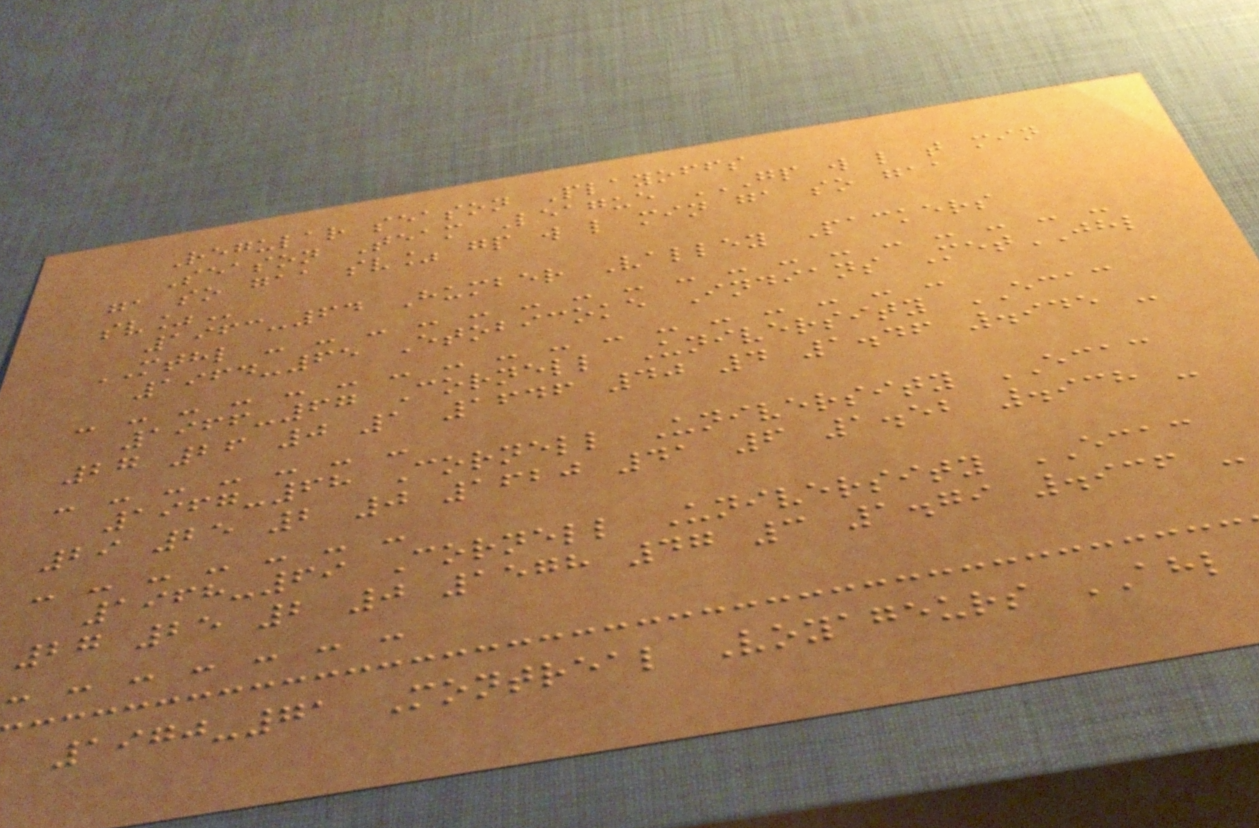Regular season Playoffs
Season Team League GP W L T MIN
GA SO GAA SV% GP W L MIN GA SO GAA
SV%
1963-64 Humber Valley Packers
MTHL - - - - - - - - - - - - - - - - -
1964-65 Etobicoke Indians MetJHL
- - - - - - - - - - - - - - - - -
1966-67 Cornell University ECAC
27 26 0 1 1646 40 4 1.46 .945 -
- - - - - - -
1967-68 Cornell University ECAC
29 25 2 0 1620 41 6 1.52 .938 -
- - - - - - -
1968-69 Cornell University ECAC
27 25 2 0 1578 47 3 1.79 .936 -
- - - - - - -
1970-71 Montreal Voyageurs AHL
